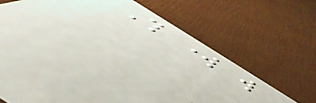This work will
